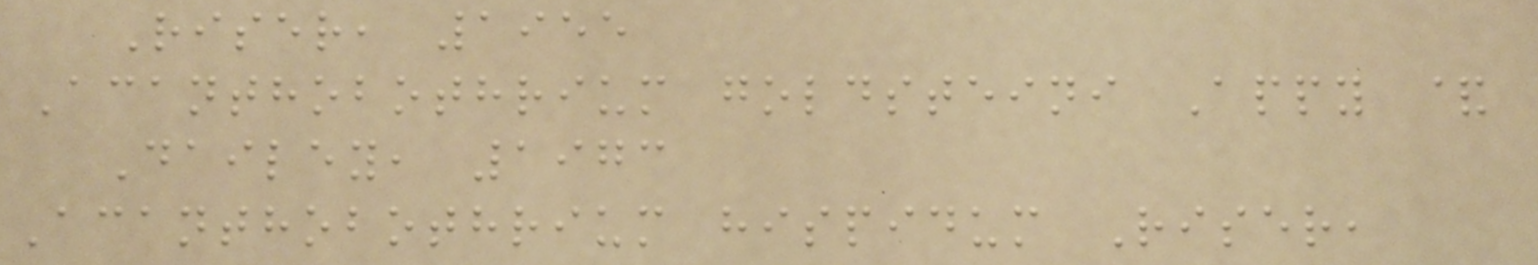Riser, 1955
Acanthobothrium goldsteini Appy &
Dailey, 1973
Acanthobothrium hispidum Riser,
